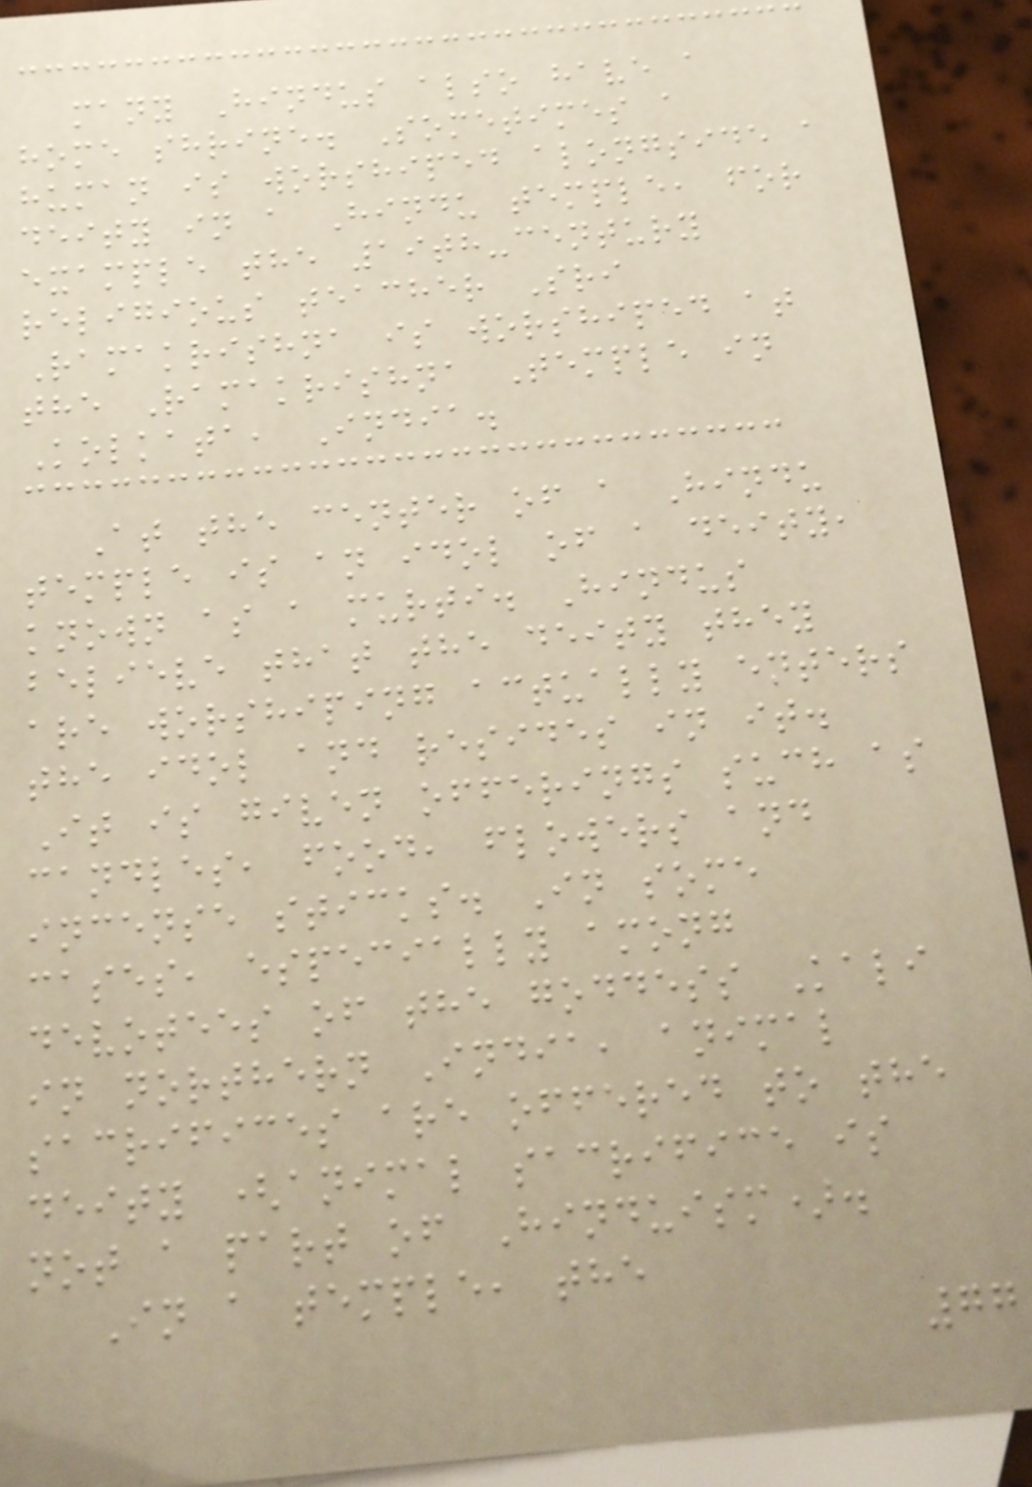many Hindus also have a
home shrine. Sometimes a
human is worshiped alongside a
deity in a Hindu temple, for
example the 19th-century
religious teacher Sri
Ramakrishna is worshiped at
the Ramakrishna Temple in
Kolkata, India.
At the center of a Hindu
temple is an idol of a deity,
known as a murti. Hindus
believe that the deity they
are worshiping actually enters
the idol and resides in it.
It is given offerings such as
candles, food, flowers and
incense sticks. In some
cases, especially among
devotees of the goddess Kali
in northern India, animal
sacrifices are offered to the
deity (animal sacrifice is
not a part of Hinduism).
In a temple, the
77
